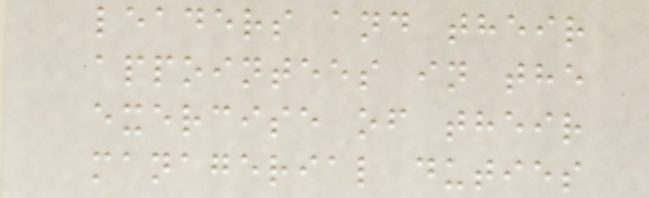leaders and their
appointees in the
exercise of their
managerial duties
